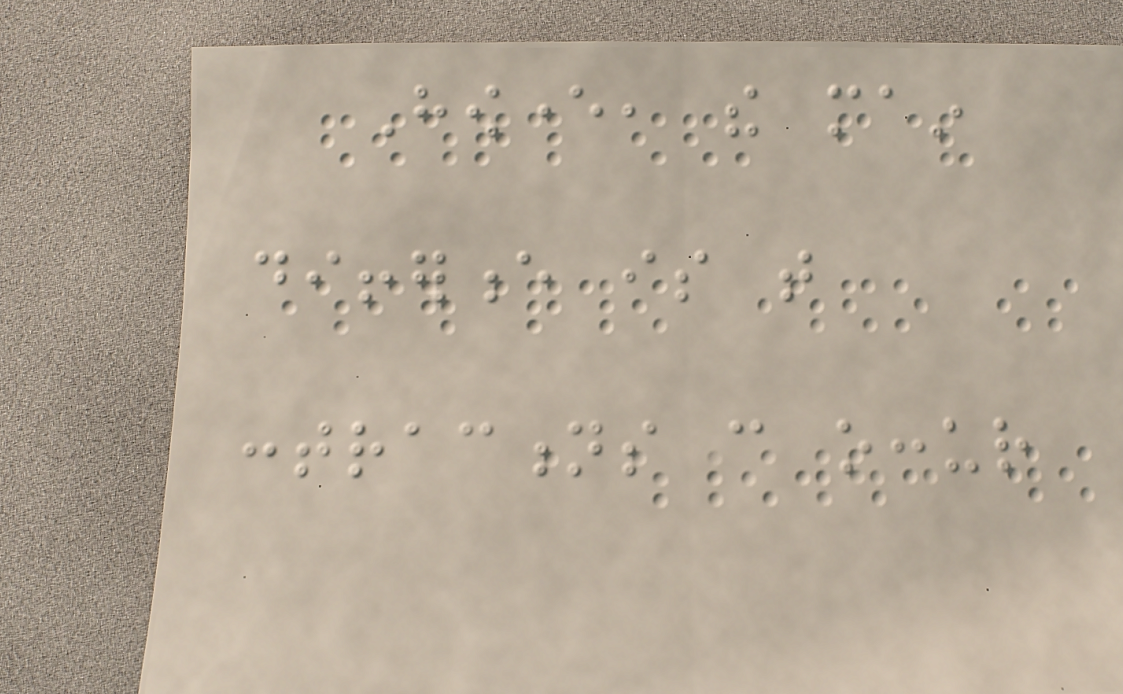However, the main
difference is that
contractions can occur
